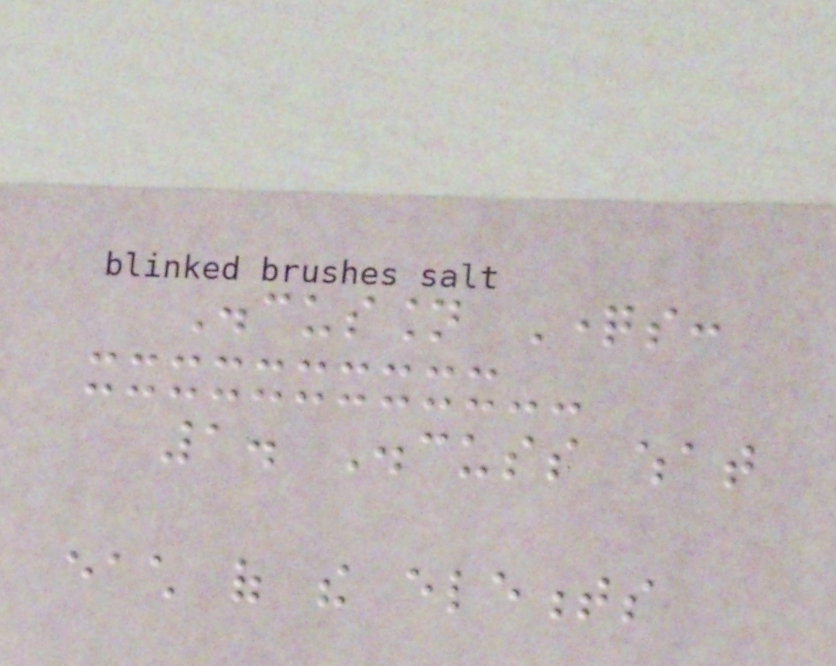Discussion Questions:
1. Discuss what
each of the elements
